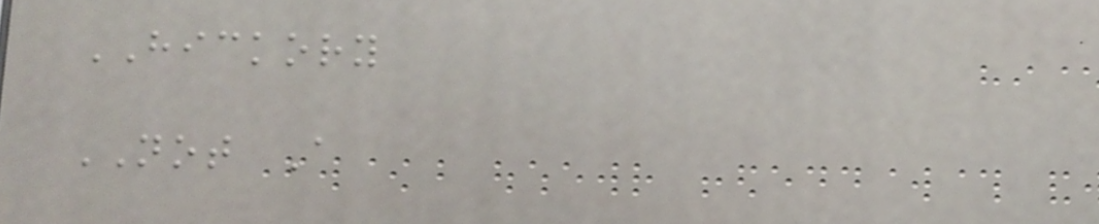HICKORY
NOT A
